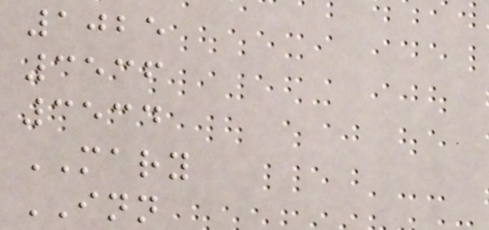1025
3536
3534
MARY
INN
